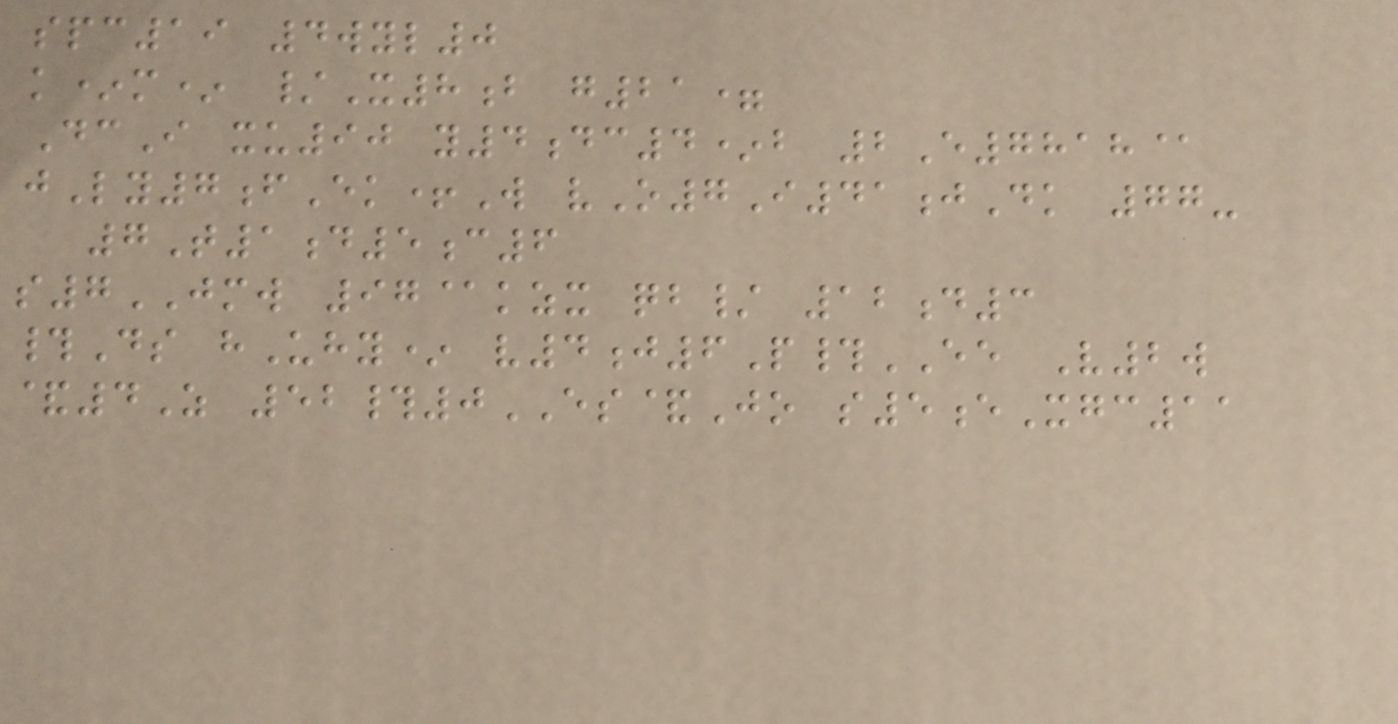spc19 4wyl0
k*m* /X8b g21=
DcI xu90 y4dc4*b 2E7818@
jLy7fEk+W vO7I41jDk 77-
7T1d5c6
s7JMW 97@kzx qb/ 12d3
#Ds hUhy* v4j6P#EE V2w
&4Z 52#0ES&Jo s5eXgc11
